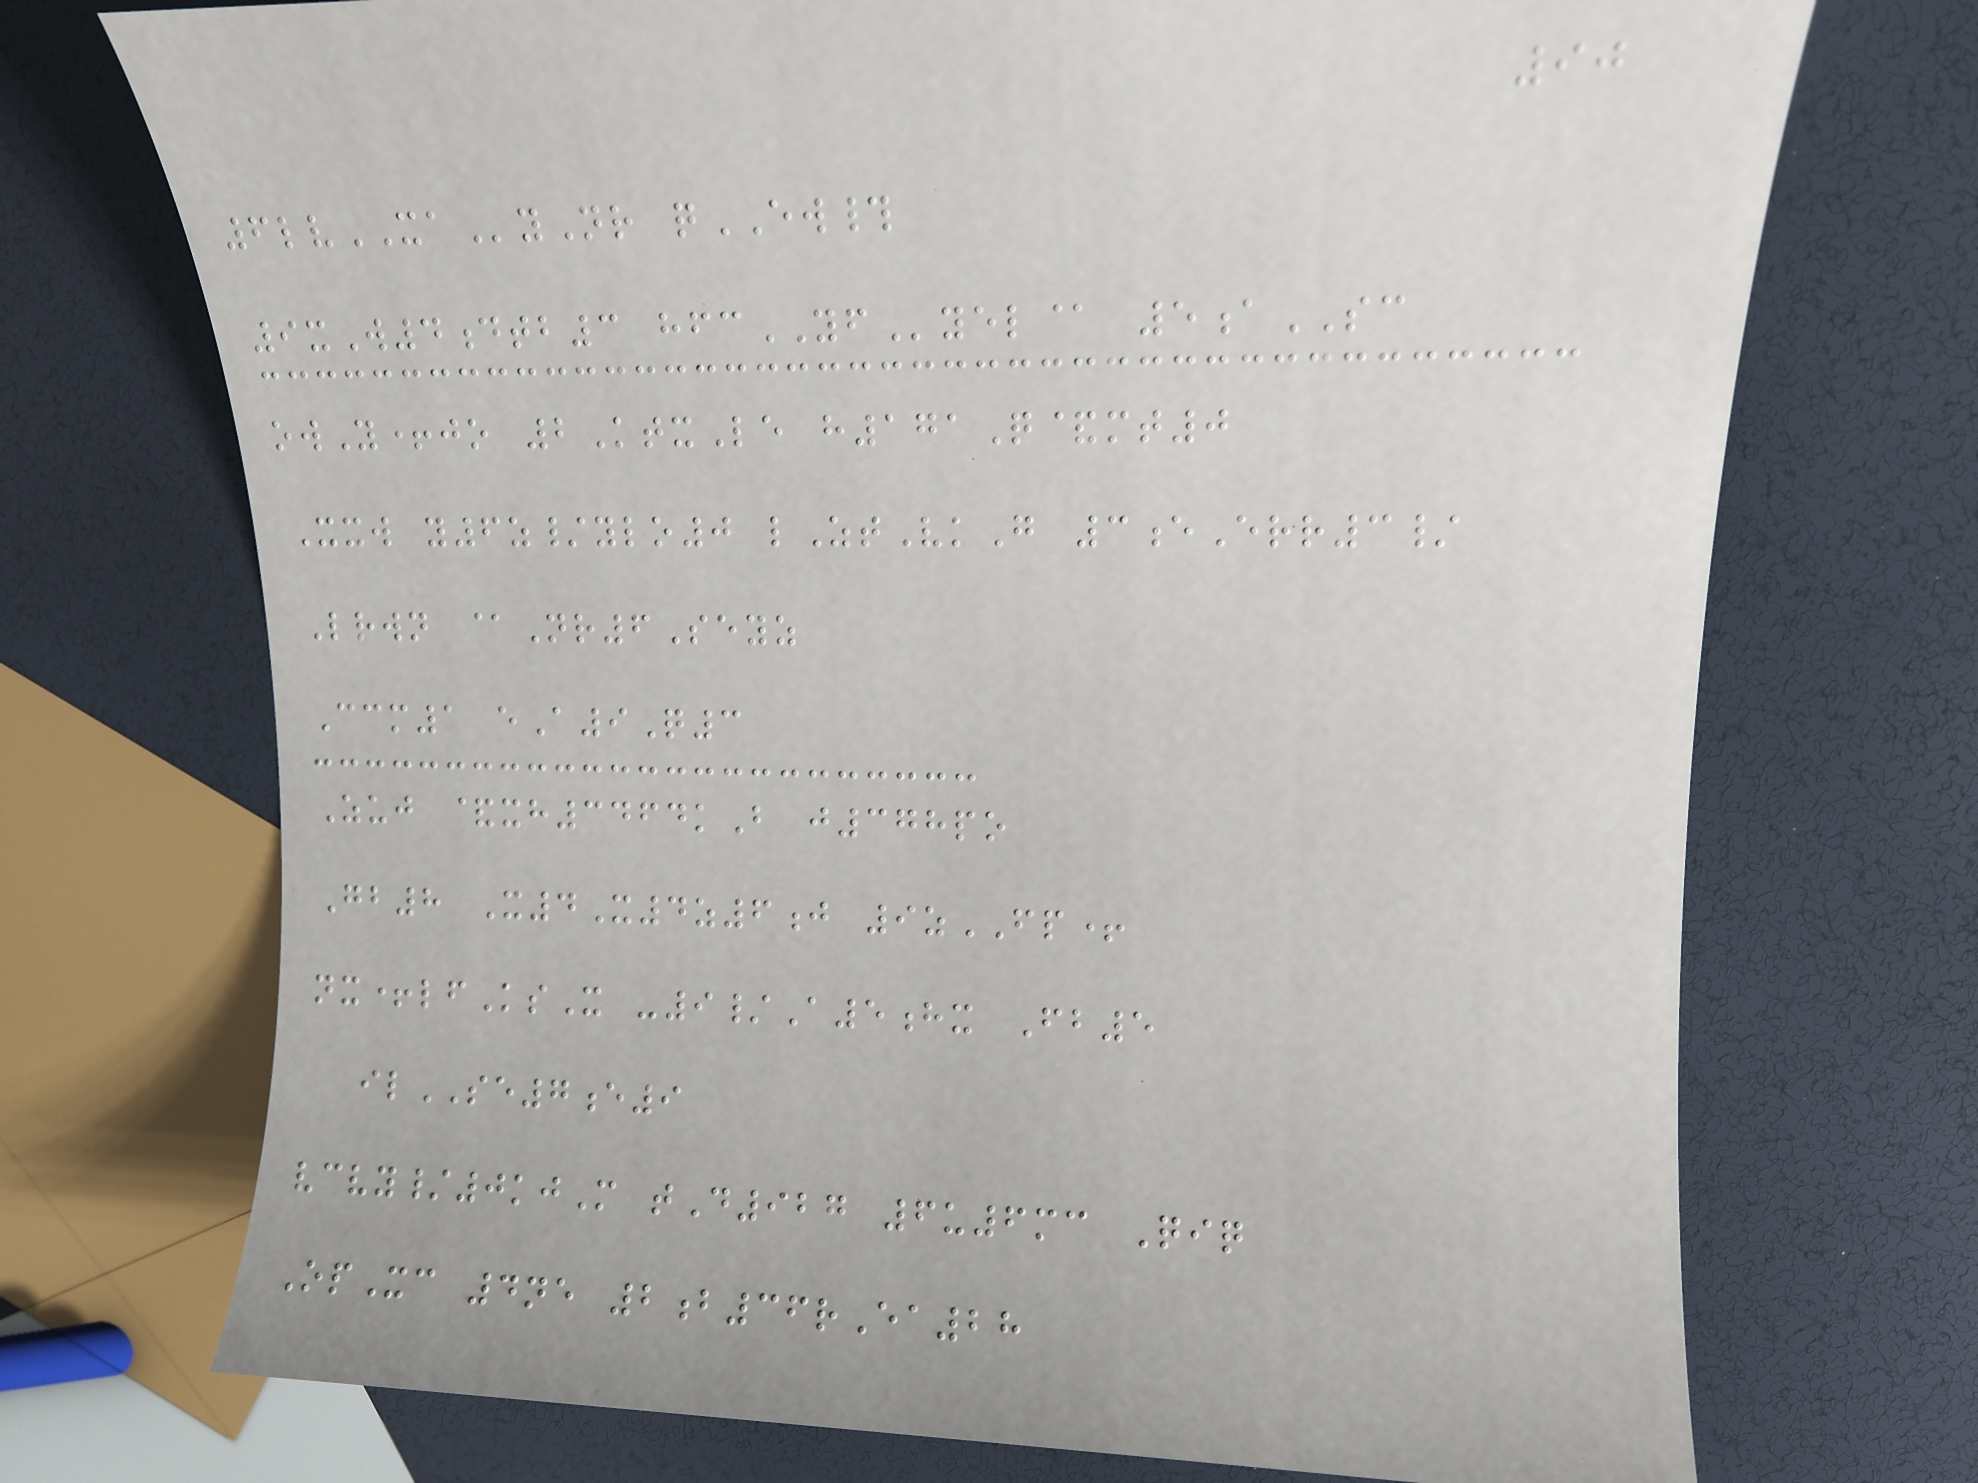90
6lvXAyNr qEW#
9xW4dtb3 hfcYFyel@ 5aSC
owY+jo 2KtxLe h171Q&mt0
Xxw y6z/ylo0 lZtVkG 3eErr3/
Lrwn @Nr6Seyz
Ccm1 eA9Q3
Zuj &xh3464kB j378po
Gb8 X4X4z6j 9zFP+
nx+lfKsX -9/A5hx Fb5
ilSE7e9
vcvy/0kjM tD927 6u6mc Qiq
OpXc 4ne 2b36rEa28
